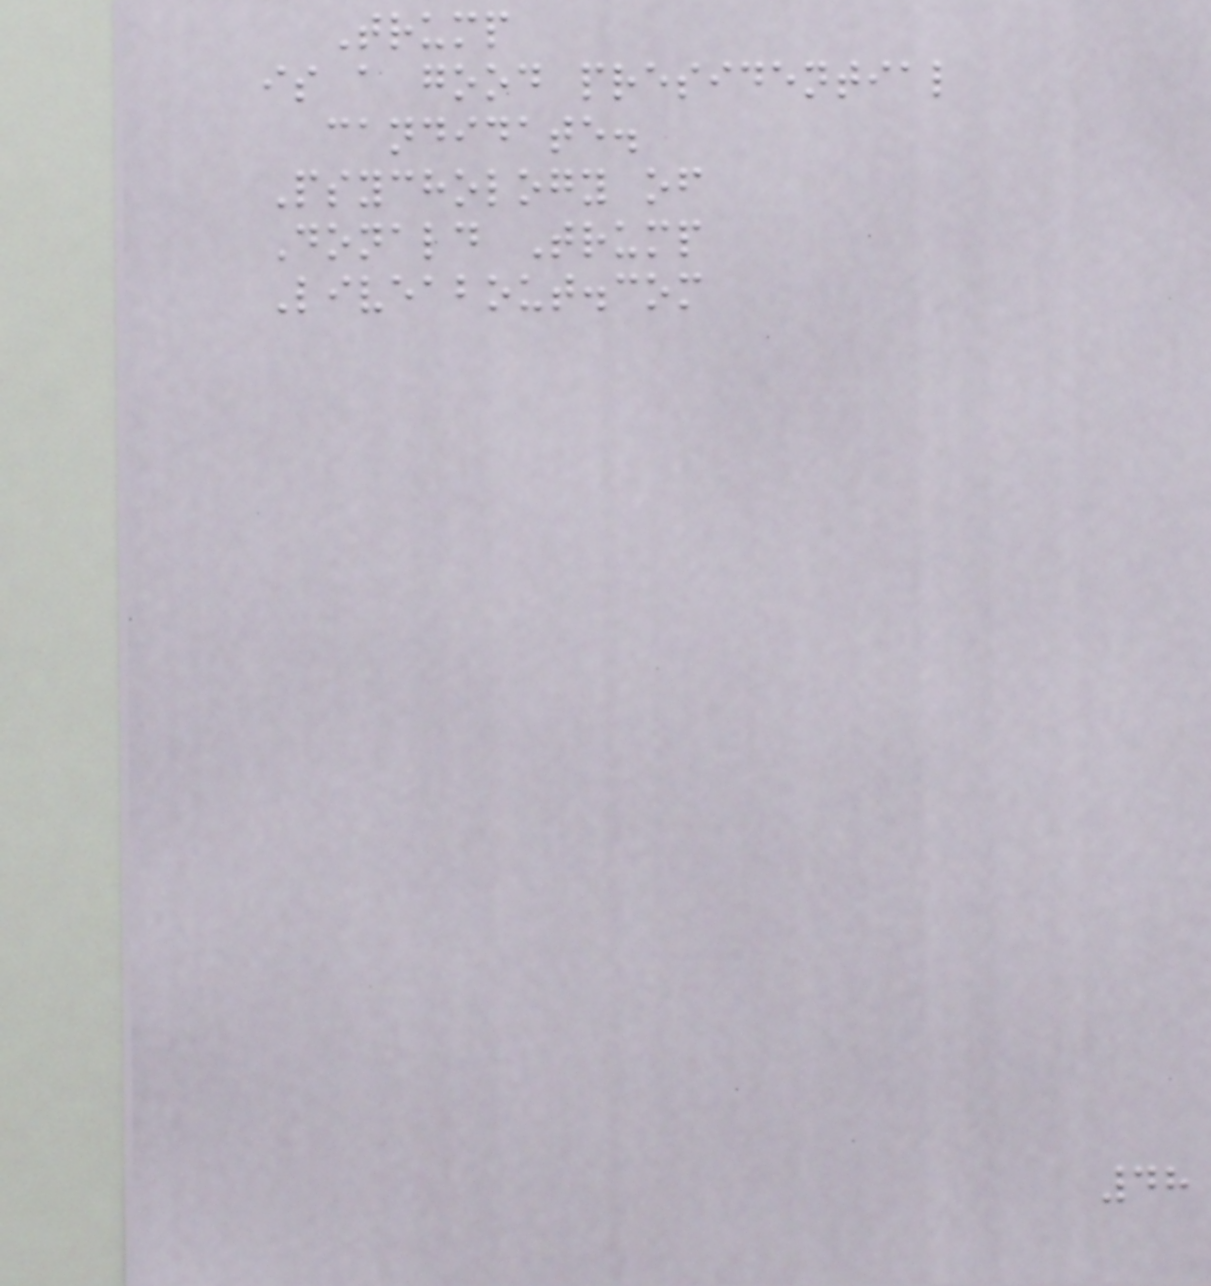Trump
is a good presidential
candidate.
Psychology of
Donald Trump
Liveabout.com
48
